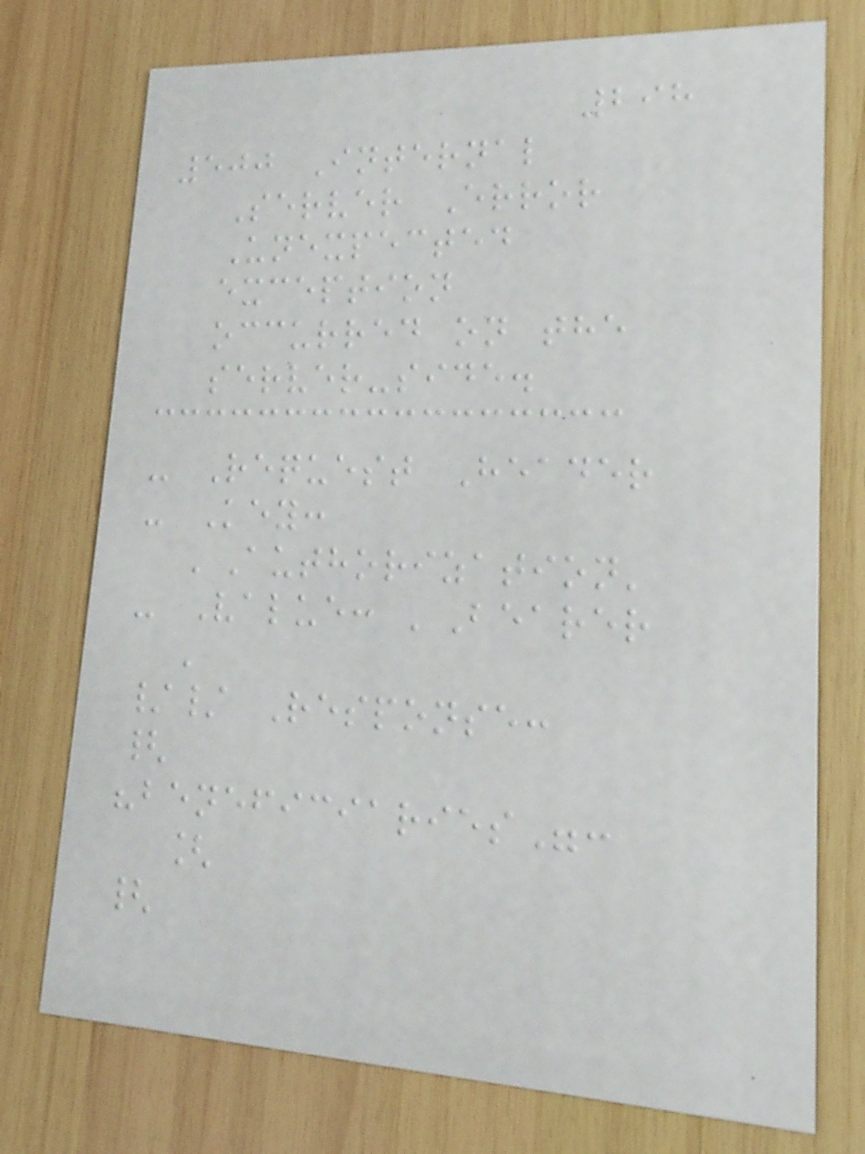298
500 Internal
Server Error
Unexpected
exception
occurred on the
server-side.
- Request Header
- Key:
'Authorization'
- Value: 'Bearer
'
// Response:
{
"beneficiaries":
[
{
